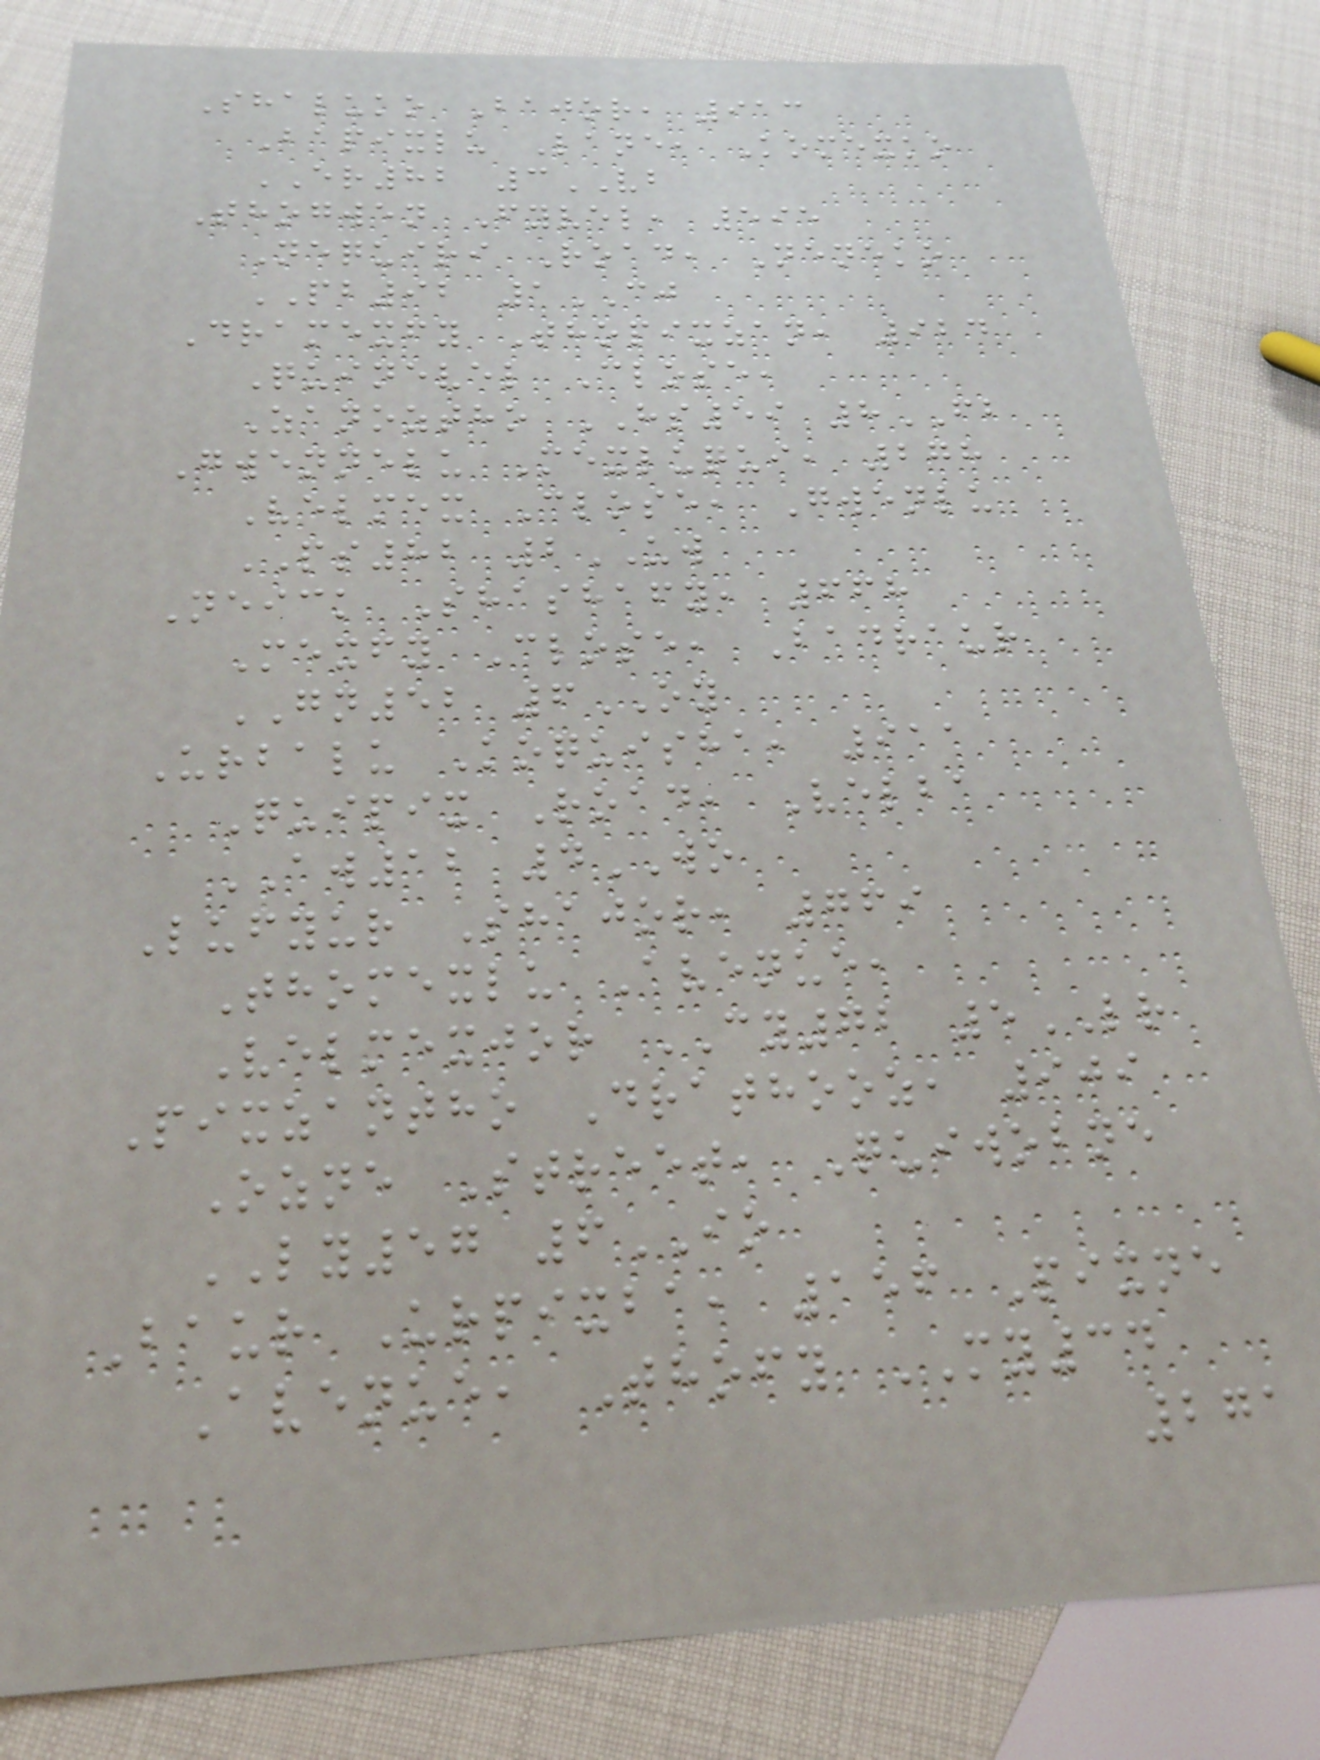Shaluko Bajor, 913
Bapixlu Lane, Komexko
ER82 3VB
Thogwen Fyvel, 595
Nequiri Road, Neneko
PB92 1CJ
Dramexfy Thopixzan, 924
Quinevel Close,
Zanoztho HS59 8FB
Gwennelu Mexluqui, 278
Velmex Close, Gwenlu
PS82 2UW
Neick Shashafy, 668
Mexfy Close, Badraur
GN52 6OY
Urbalu Koquisha, 911
Quipix Road, Velba
AW12 4WO
Lufyur Shajor, 769
Thomexlu Avenue,
Velmexjor CY72 5LR
Pixzantho Drathooz, 909
Ozne Street, Quiwobne
LY57 6IO
Baur Urpixba, 156 Pixne
Avenue, Thofy MY34
271
